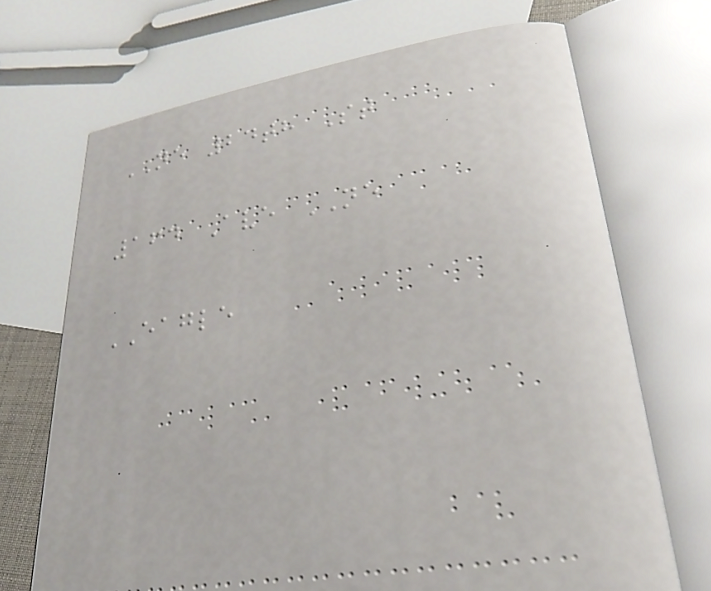NE 24th St
164 Ave NE
EAGLE
